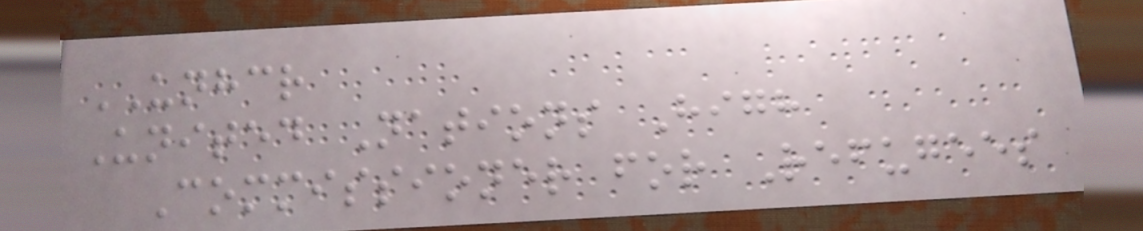UNHCR
United Nations High
Commissioner for Refugees
